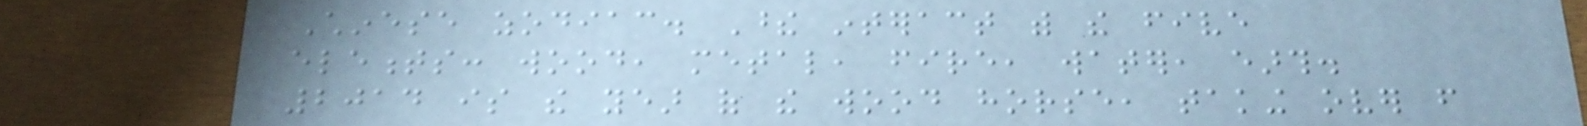Chinese zodiac. These interact with the five
elements: wood, metal, fire, water, earth.
2014 is the year of the wood horse, taking over from
